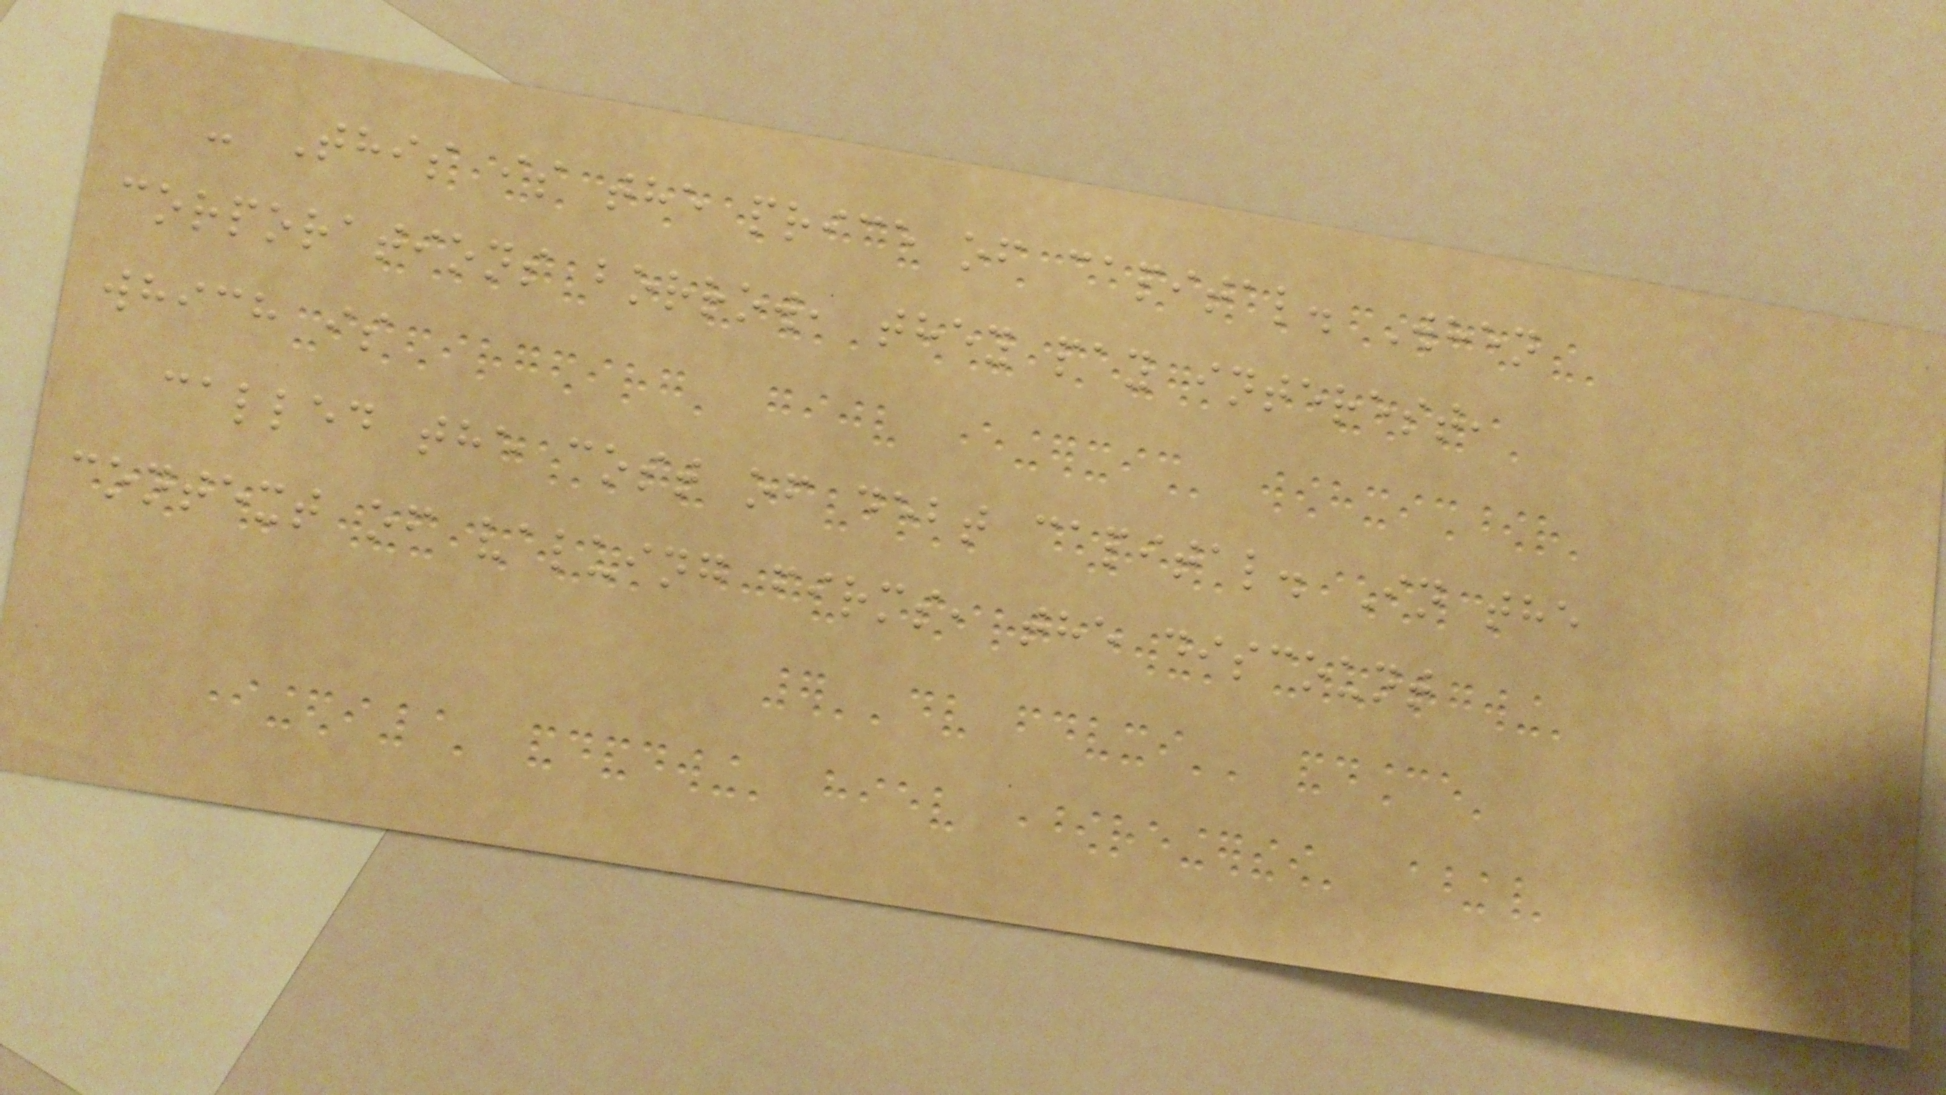- This is the price of capital. When
corporations borrow, they pay interest,
which is
called the cost of debt capital. In the
context of valuing firms, the discount
